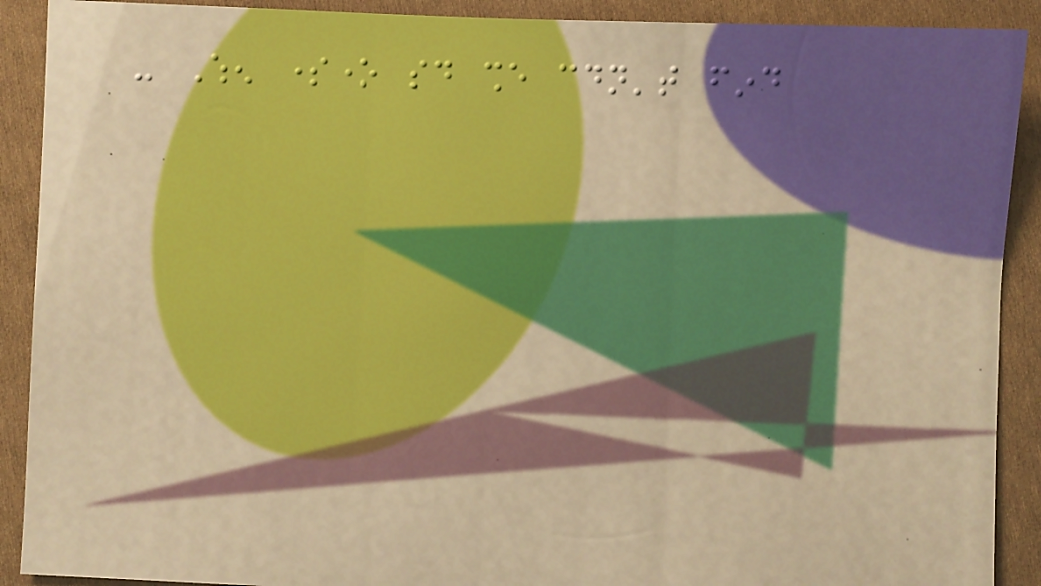- When someone said she couldn't find
